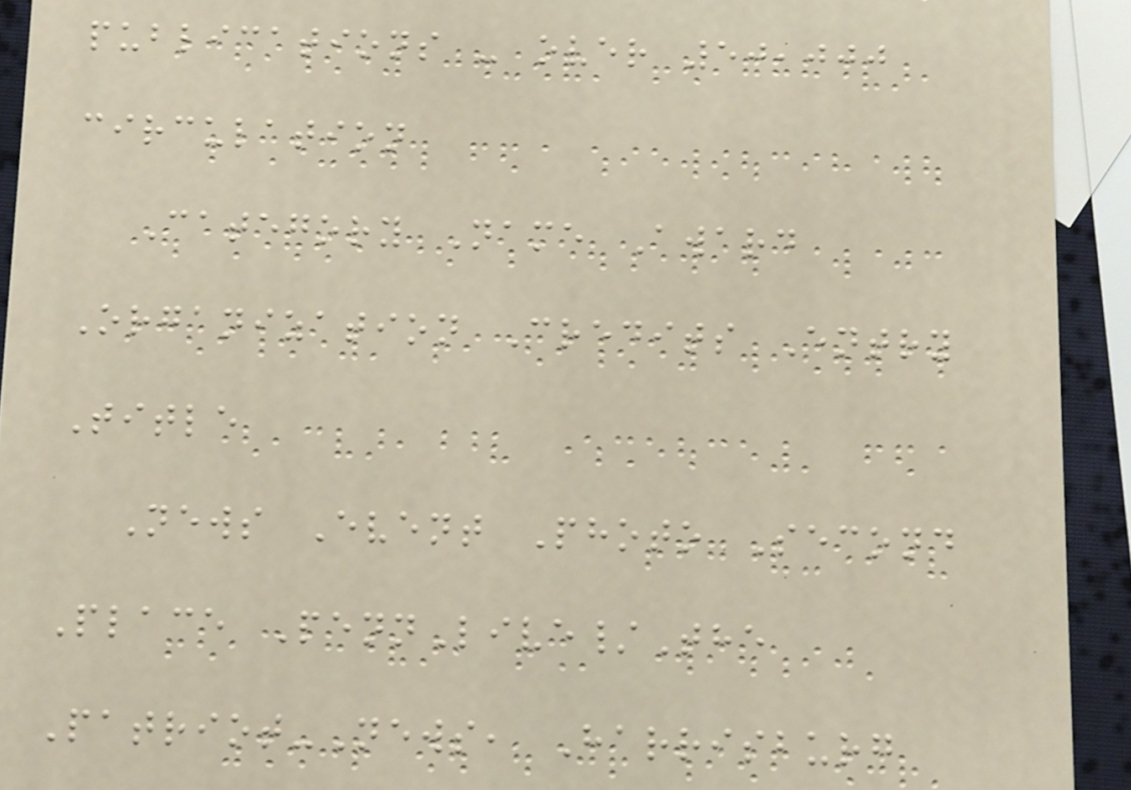publications - over 50,000
circulation
Category Name Award
Organization Credits Entry
Title
News Event Photo Second
Place PennLive/The
Patriot-News, Harrisburg
